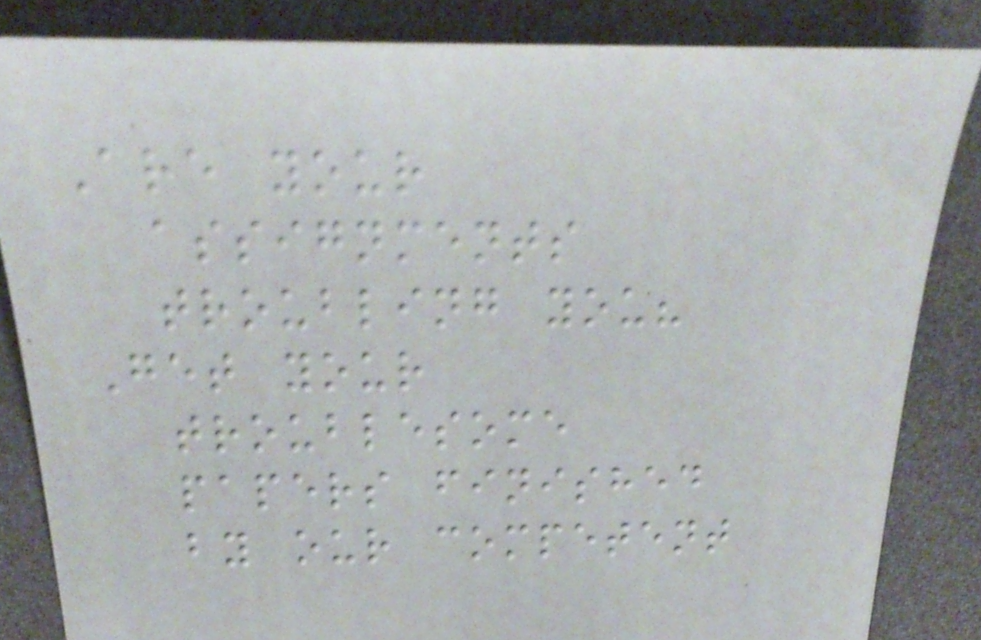Are your
assignments
troubling you?
Get your
troublesome
papers finished
by our competent
